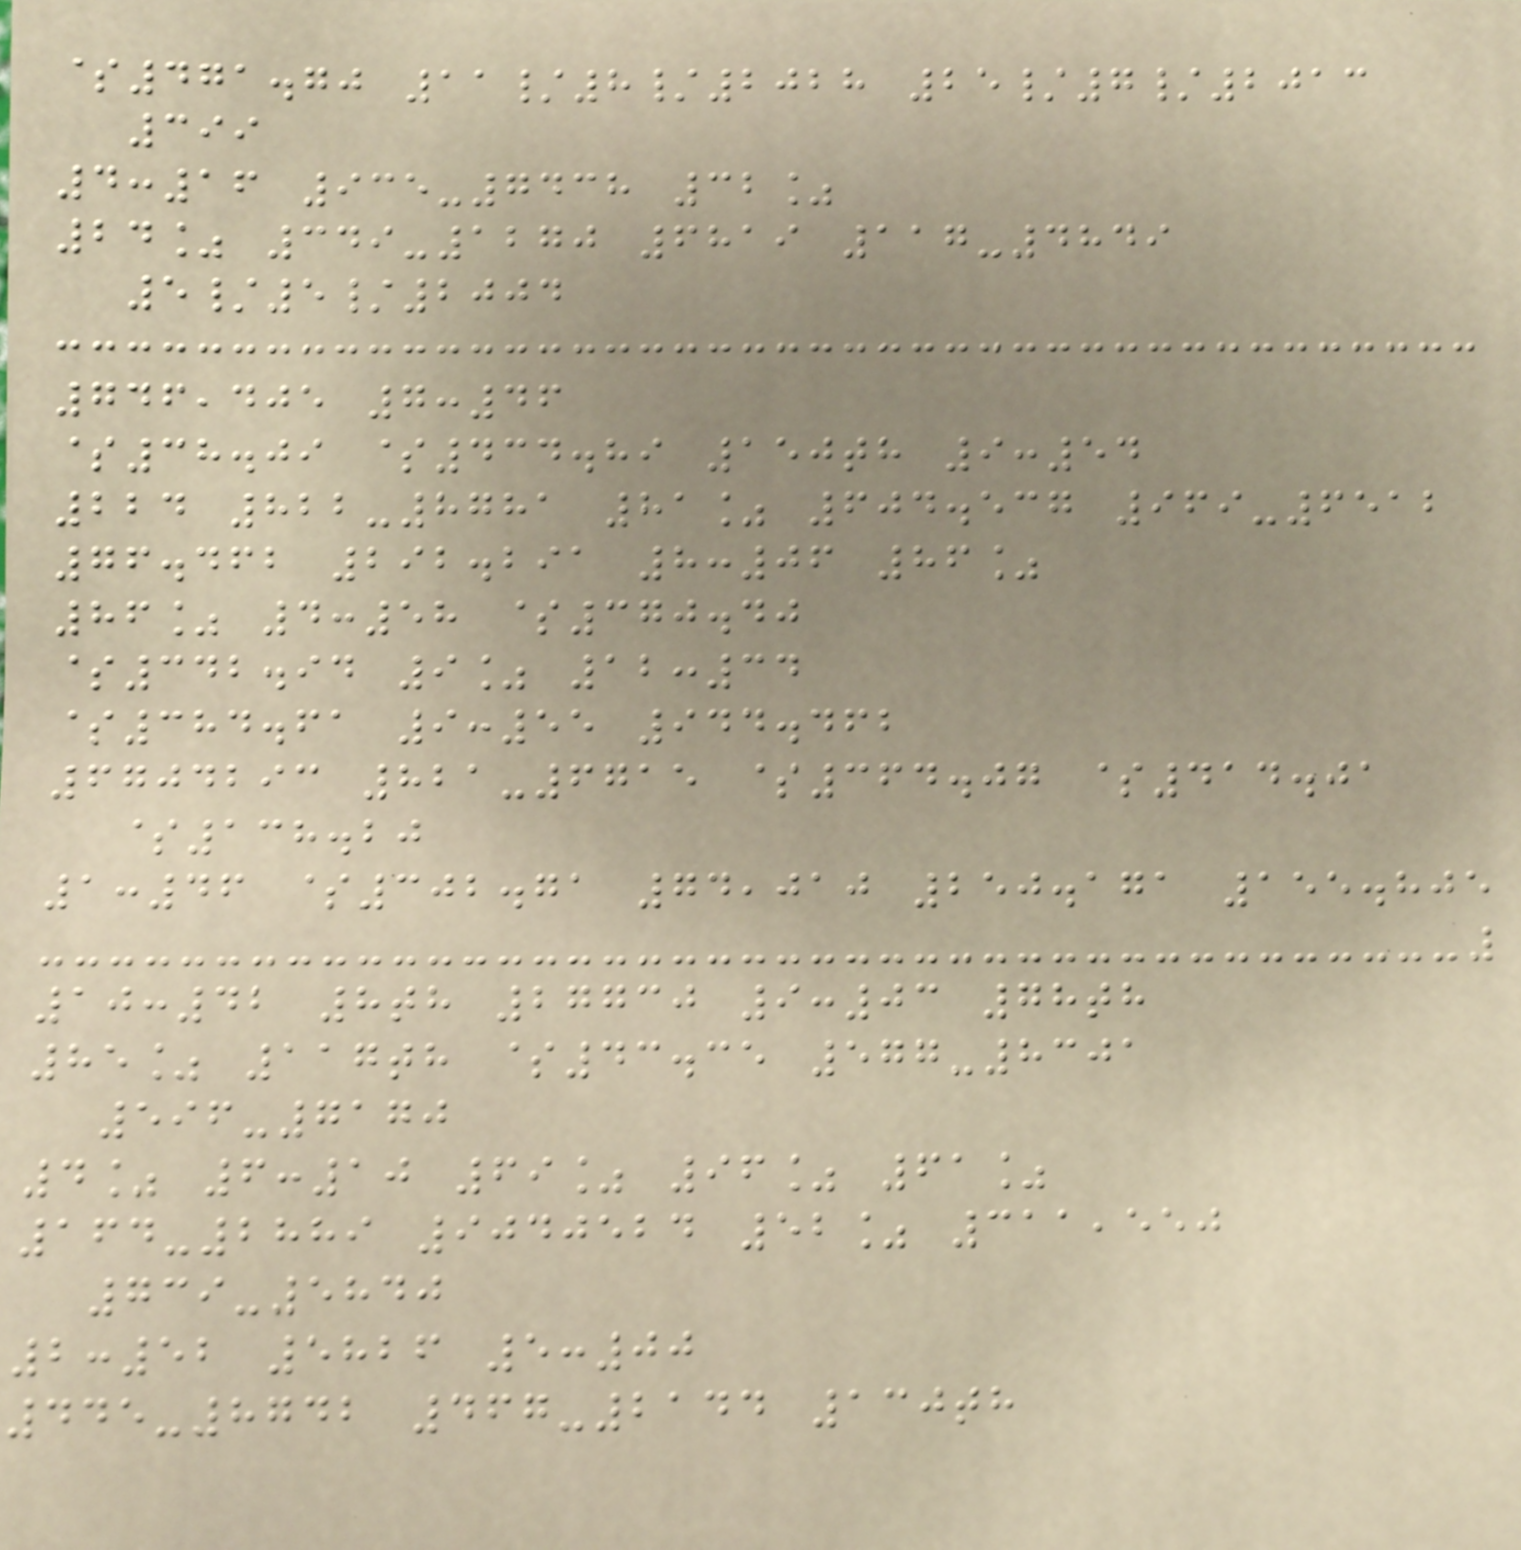$471.70 11/8/2028 25/7/2013
399
4:16 935-7438 32%
24% 349-1270 6819 117-4849
5/5/2004
746,405 7:46
$38.09 $434.89 150th 9:54
224 822-8781 81% 604.537 969-6512
76.462 292.291 8:06 86%
86% 4:58 $370.40
$342.94 9% 12:34
$384.61 9:55 944.462
6704293 821-6715 $364.07 $414.01
$138.20
1:46 $302.71 74,010 250.171 155.805
10:42 8th 27730 9:03 78th
85% 117th $43.35 577-8301
596-7170
4% 6:10 69% 96% 61%
164-2889 9040524 52% 311,550
739-5840
2:52 5826 5:00
445-8742 467-2144 130th
